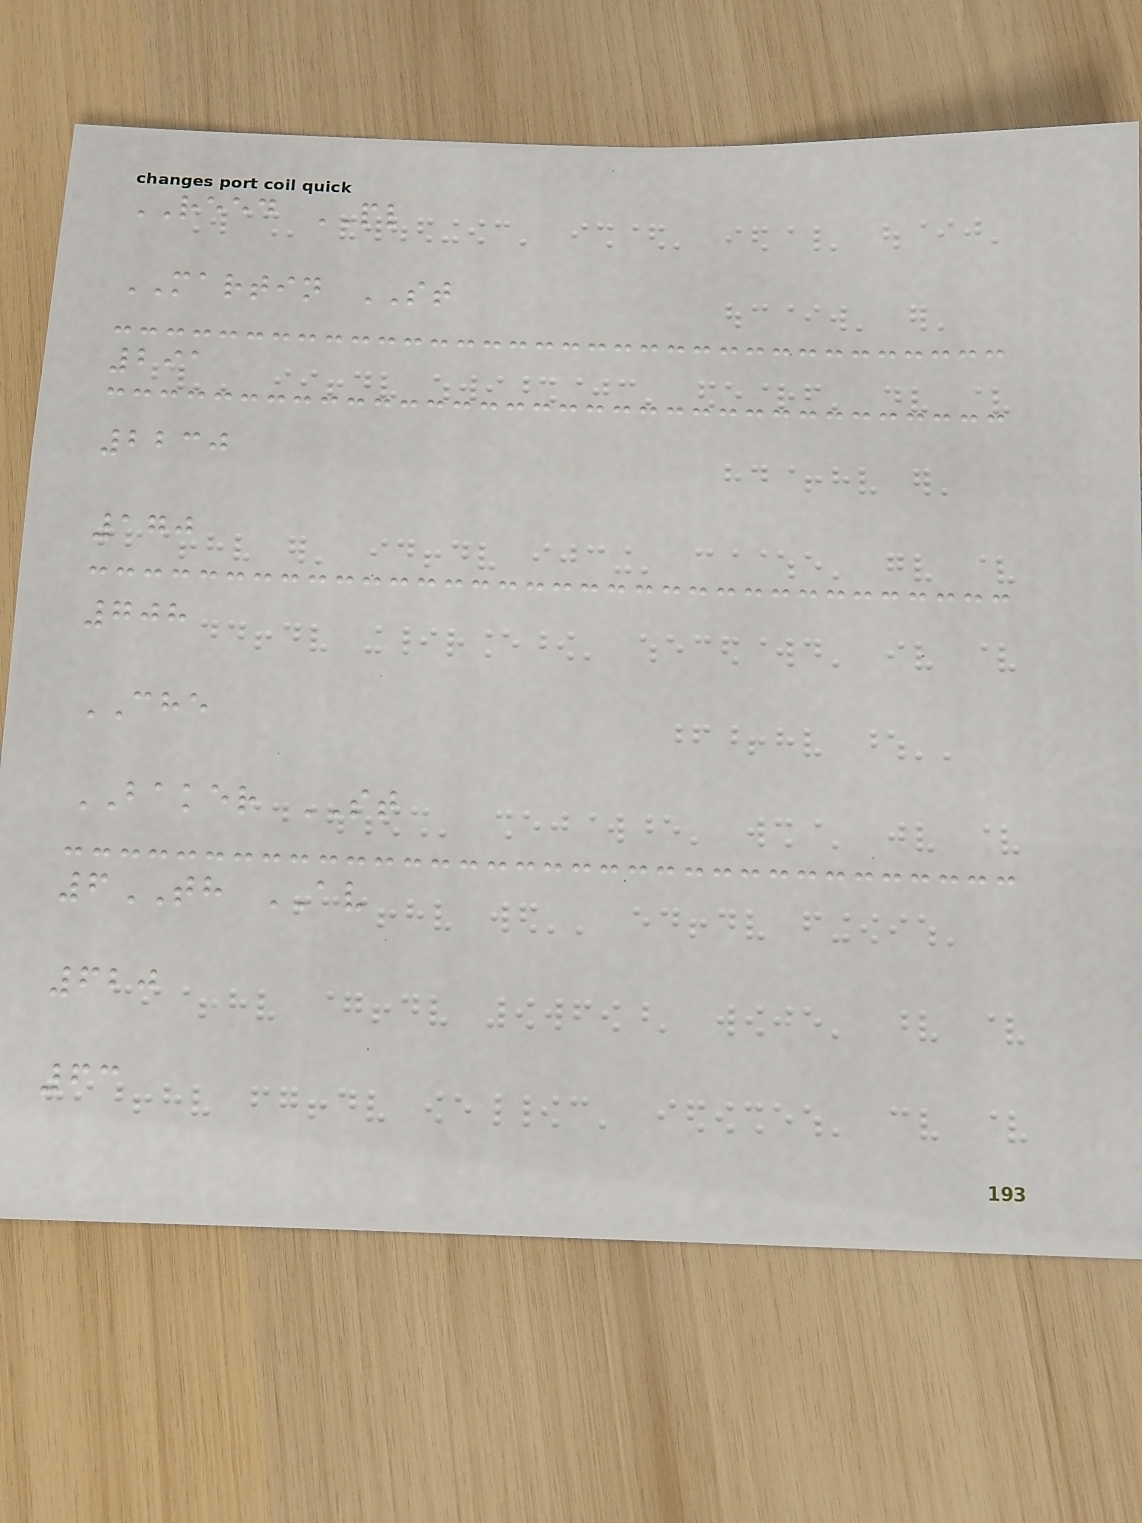REED PL
MARTIN ST
291
2230
170
708
CHE
BAKER ST
6TH AV
620
63
